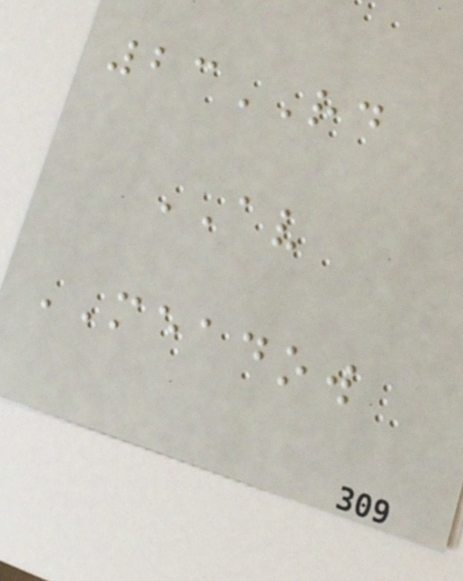23RD
AV
MEADOW
